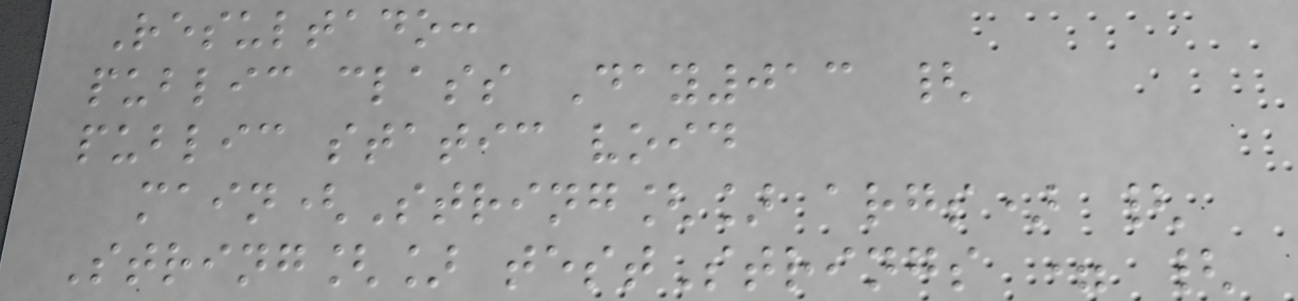Resultado:
public class Day013 {
public static void
main(String[] args) {
String[] testStrings = {
